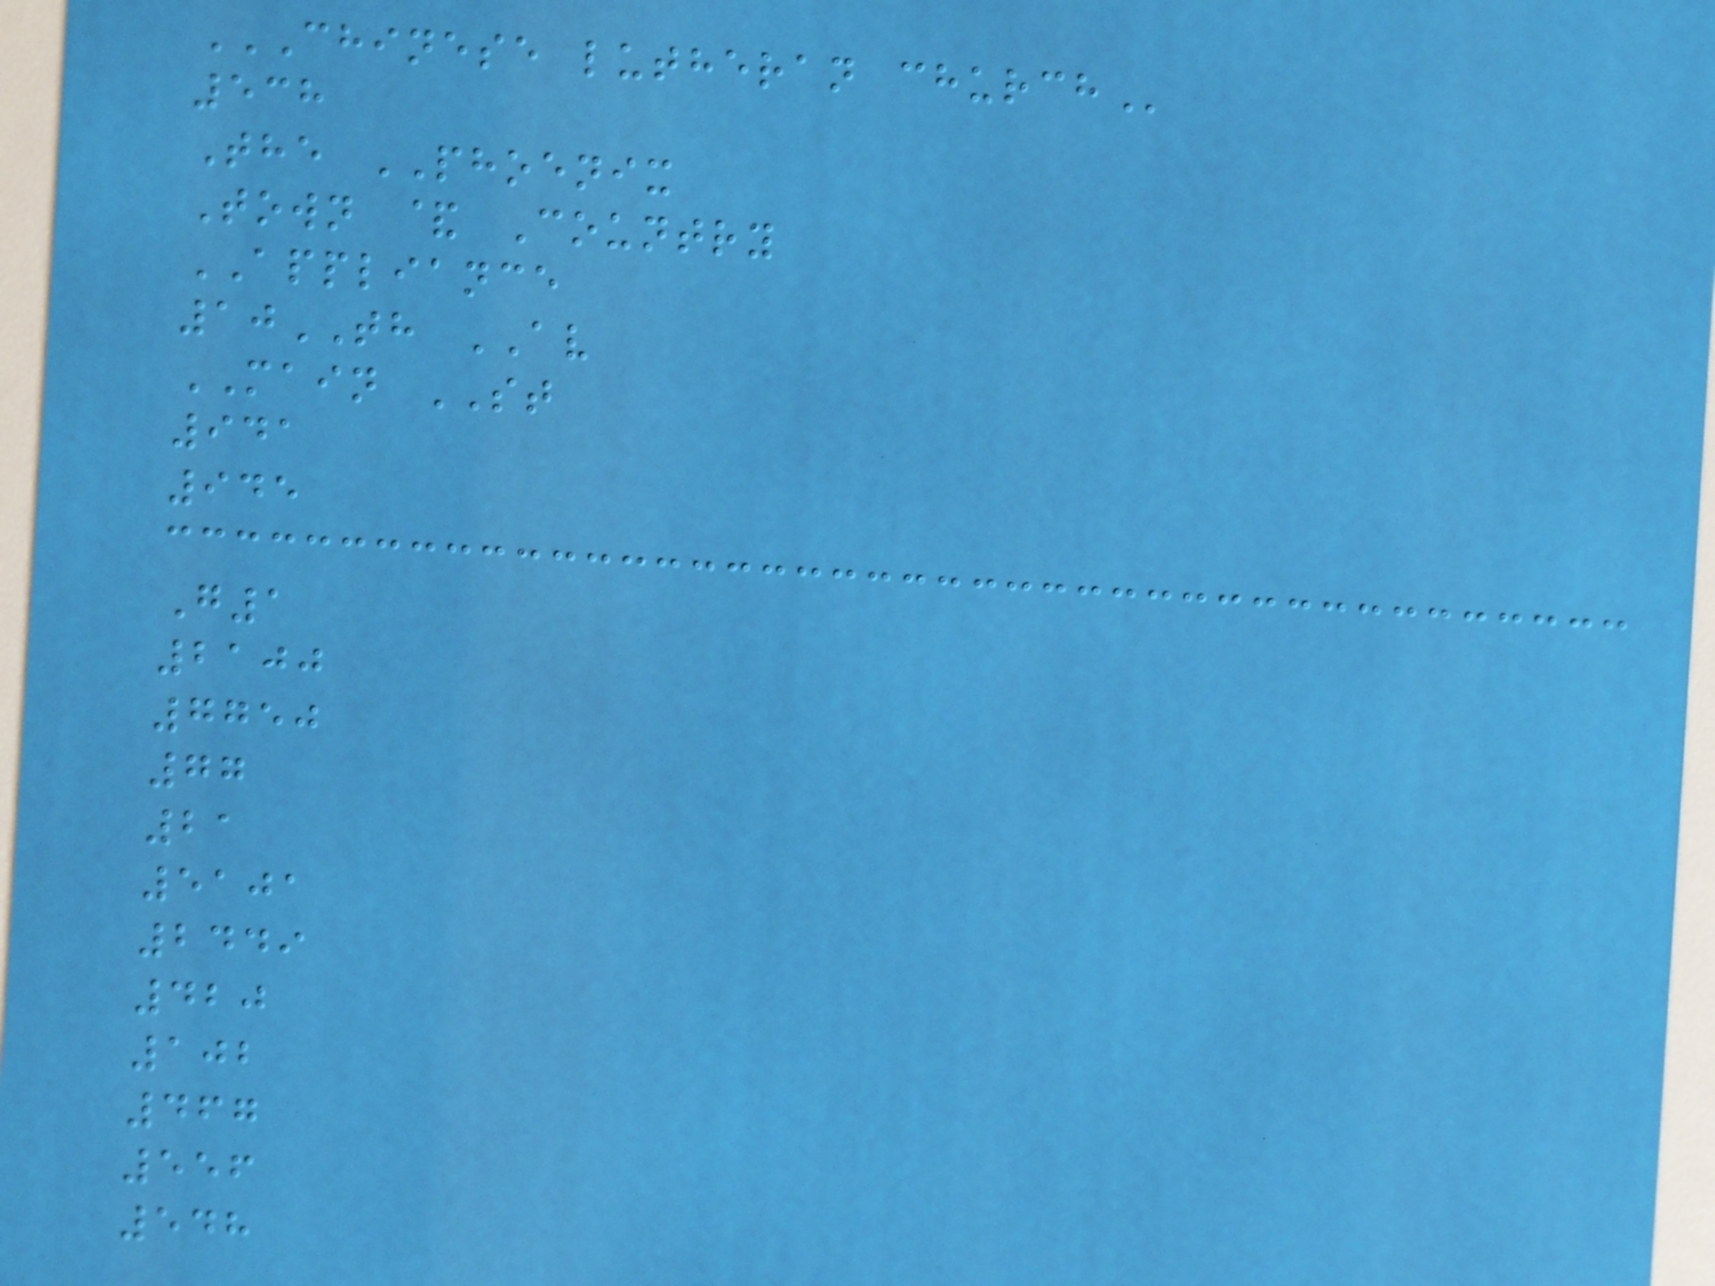CHINESE LUTHERAN CHURCH
538
The PHOENIX
Town & Country
APPLIANCE
10TH AV
MAIN ST
941
945
G1
2100
7750
77
21
5101
2449
420
102
467
556
548
